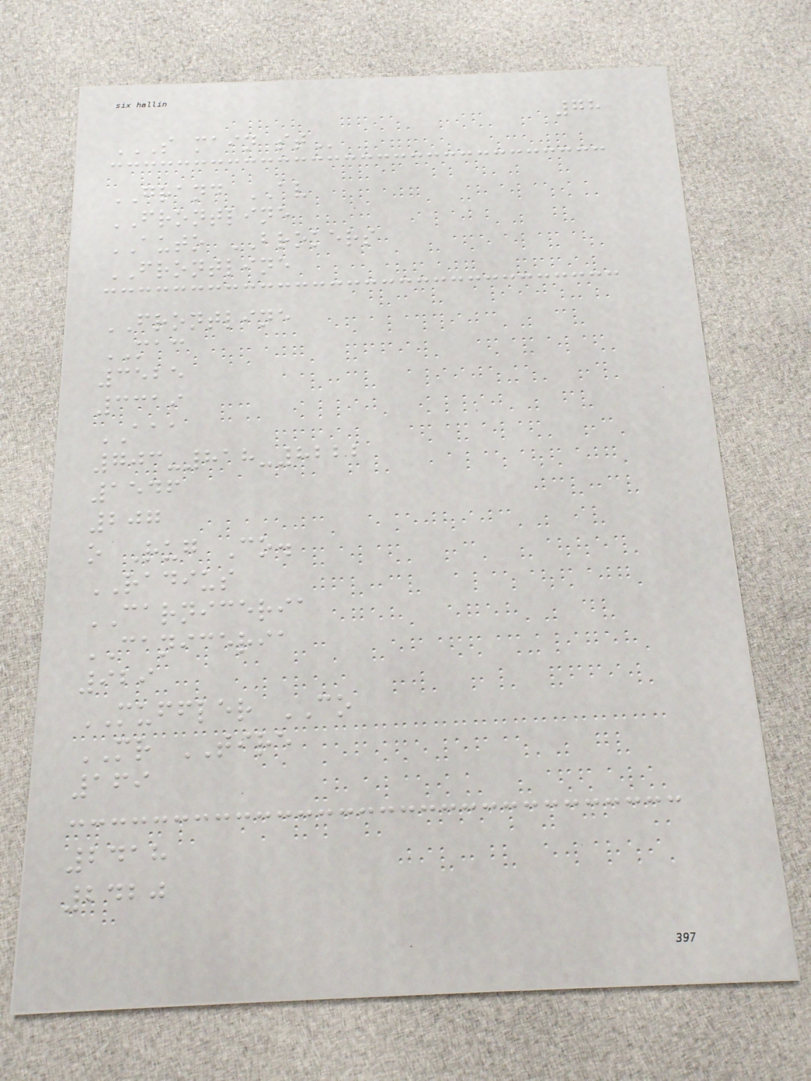78
S MAIN ST
GRAND AV
FRONTLINE
AUTO BROKERS
FRONTLINE
FRONTLINE
MAC
3525
3319
AAA
703-818-8222
1546
207
o Rug Co.
RADIUS
CARNICERIA
CANICERIA
929
MUFFLER CO
MR TIRE
169
2418
2420
